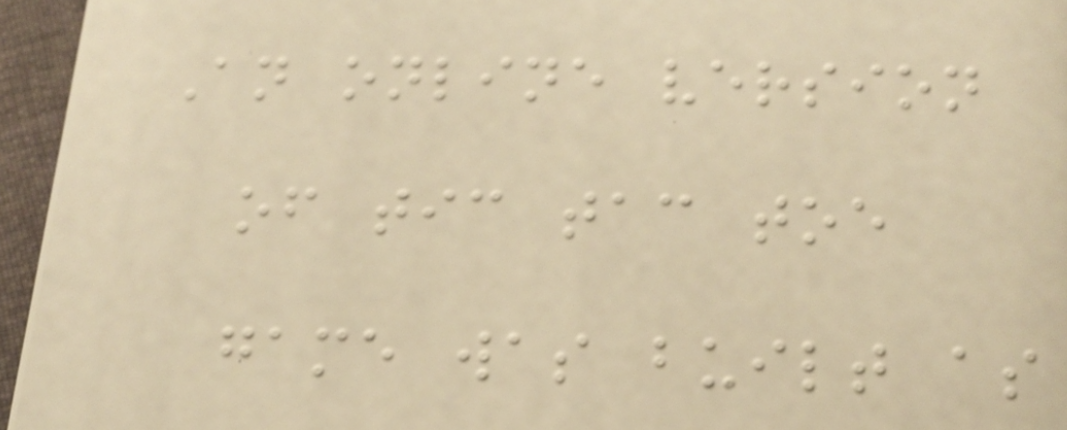An online version
of tic tac toe
game was built as
